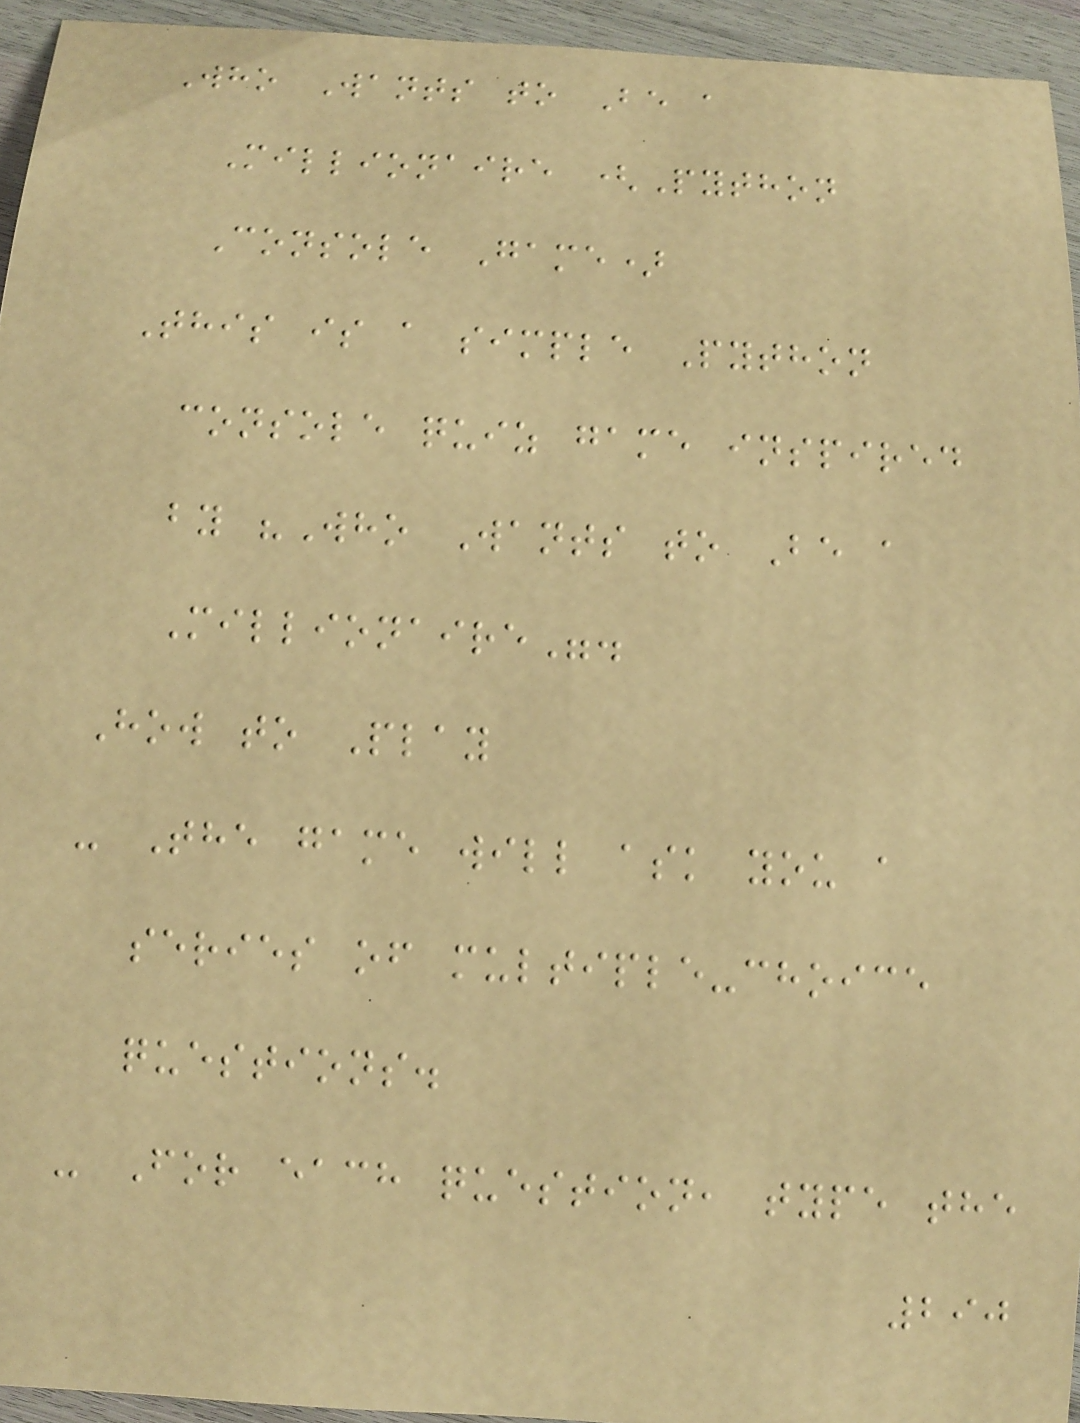Who Wants to Be a
Millionaire (Python
Console Game)
This is a simple Python
console quiz game inspired
by "Who Wants to Be a
Millionaire".
How to Play
- The game will ask you a
series of multiple-choice
questions.
- For each question, type the
290
